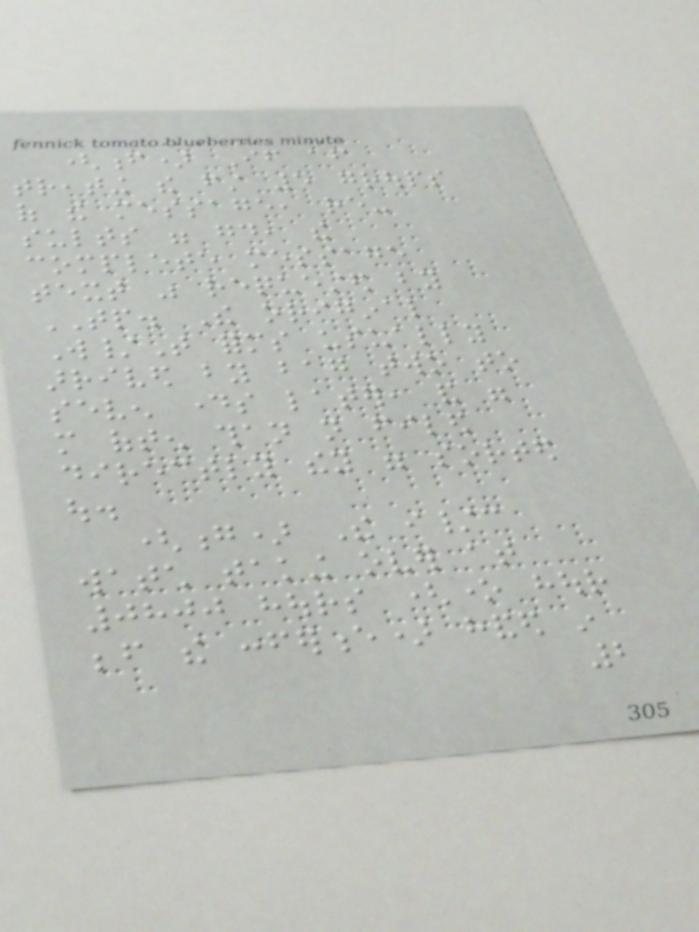(f) If after
treating the first 5 groups
of the message, re-
sults were good, the
complete message
text was requested by
TP. The original
W/T forms usually
arrived by bag two to
seven days later, and were
more often than not filed
directly they were sorted
out.
(g) The i/c
watch taking over at
0800 hours (one hour
before the conference) handed in
2
